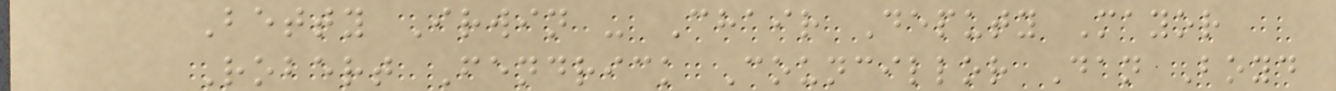Betty Irwin - Chair Deputy Mayor
Robert Fendrick Councillor Dan Boyd
